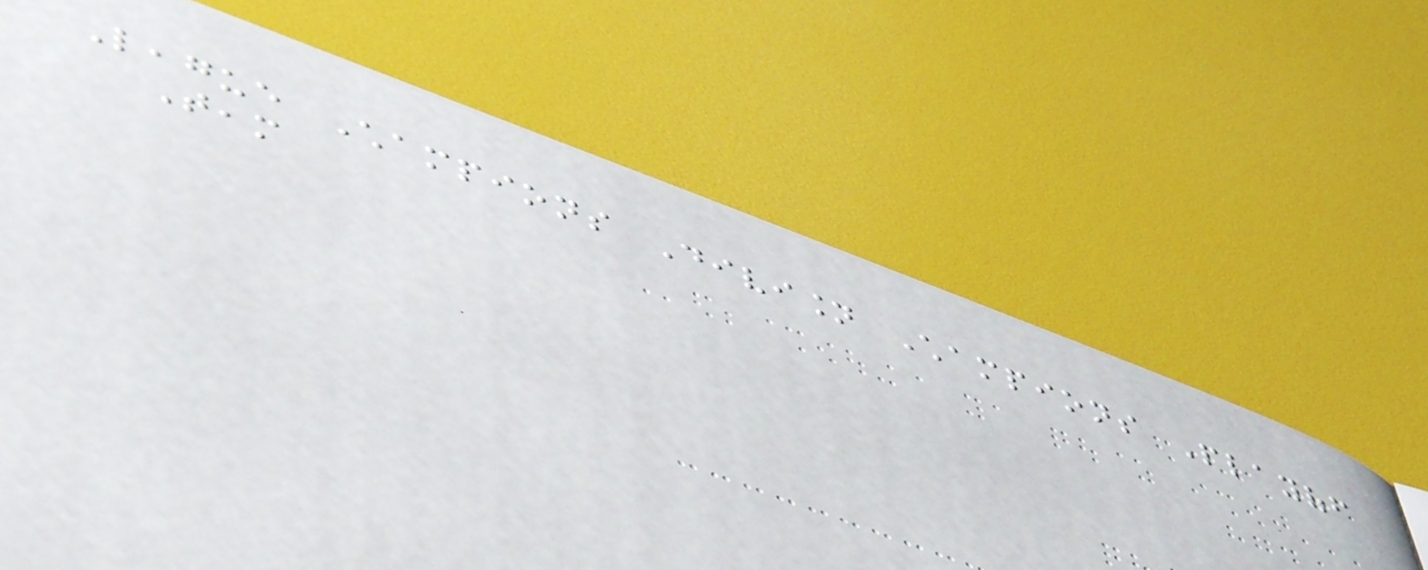League Champions Division Champions Playoff
Team
